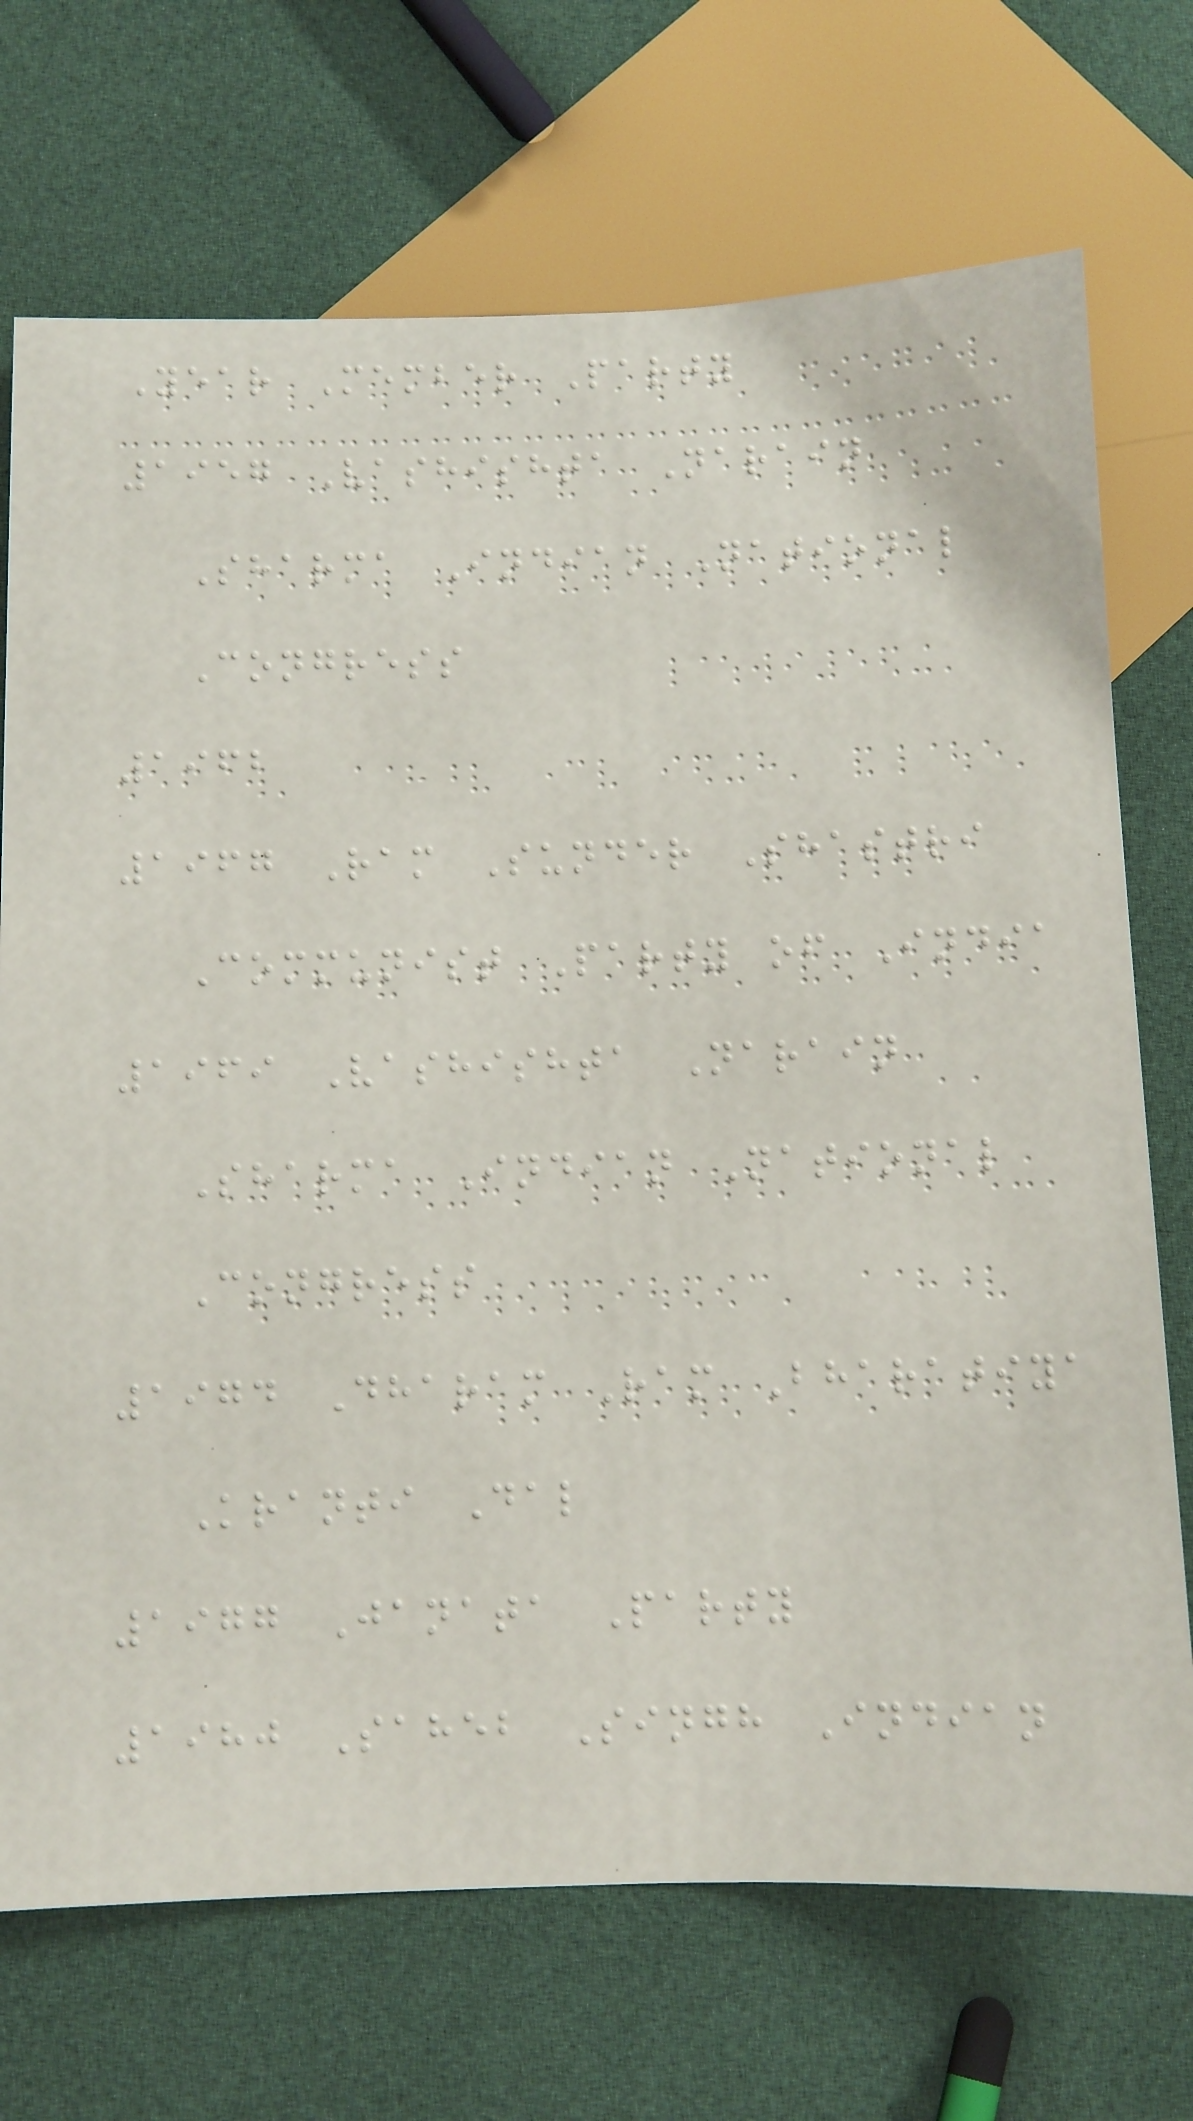Year Member Party
1957 Vashishta Narain
Sharma Indian National
Congress
1962
1967 Ram Sunder Shastri
Communist Party of India
1969 Vashishta Narain
Sharma Indian National
Congress
1974 Dharam Ram Bharatiya
Kranti Dal
1977 Janata Party
1980 Saheb Singh Indian
